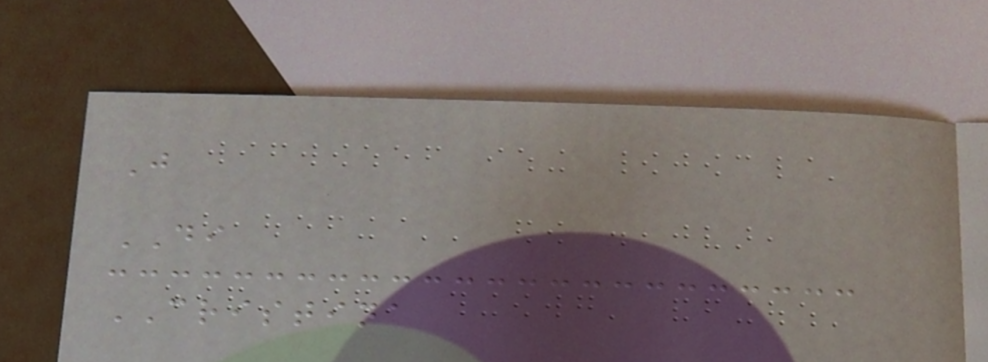J
DI
CRISTINA
